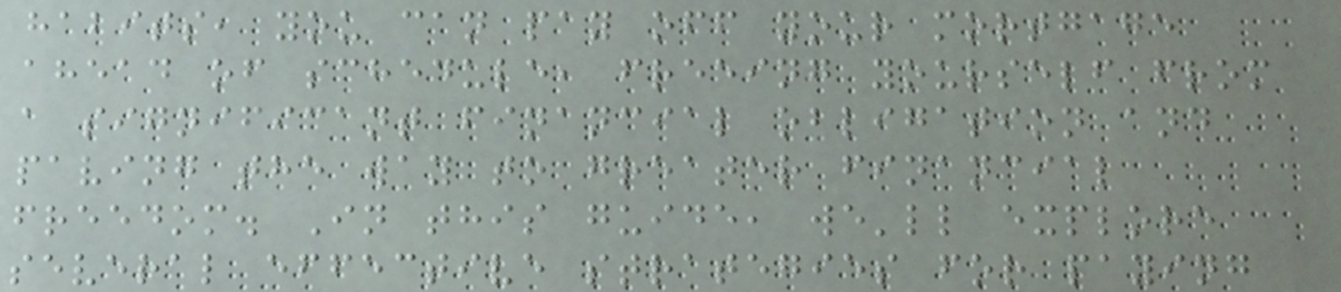habits, you can pay off your mortgage
ahead of schedule, freeing yourself from
a significant financial obligation and
paving the way to greater financial
freedom. In this guide, we'll explore
several effective strategies for paying
